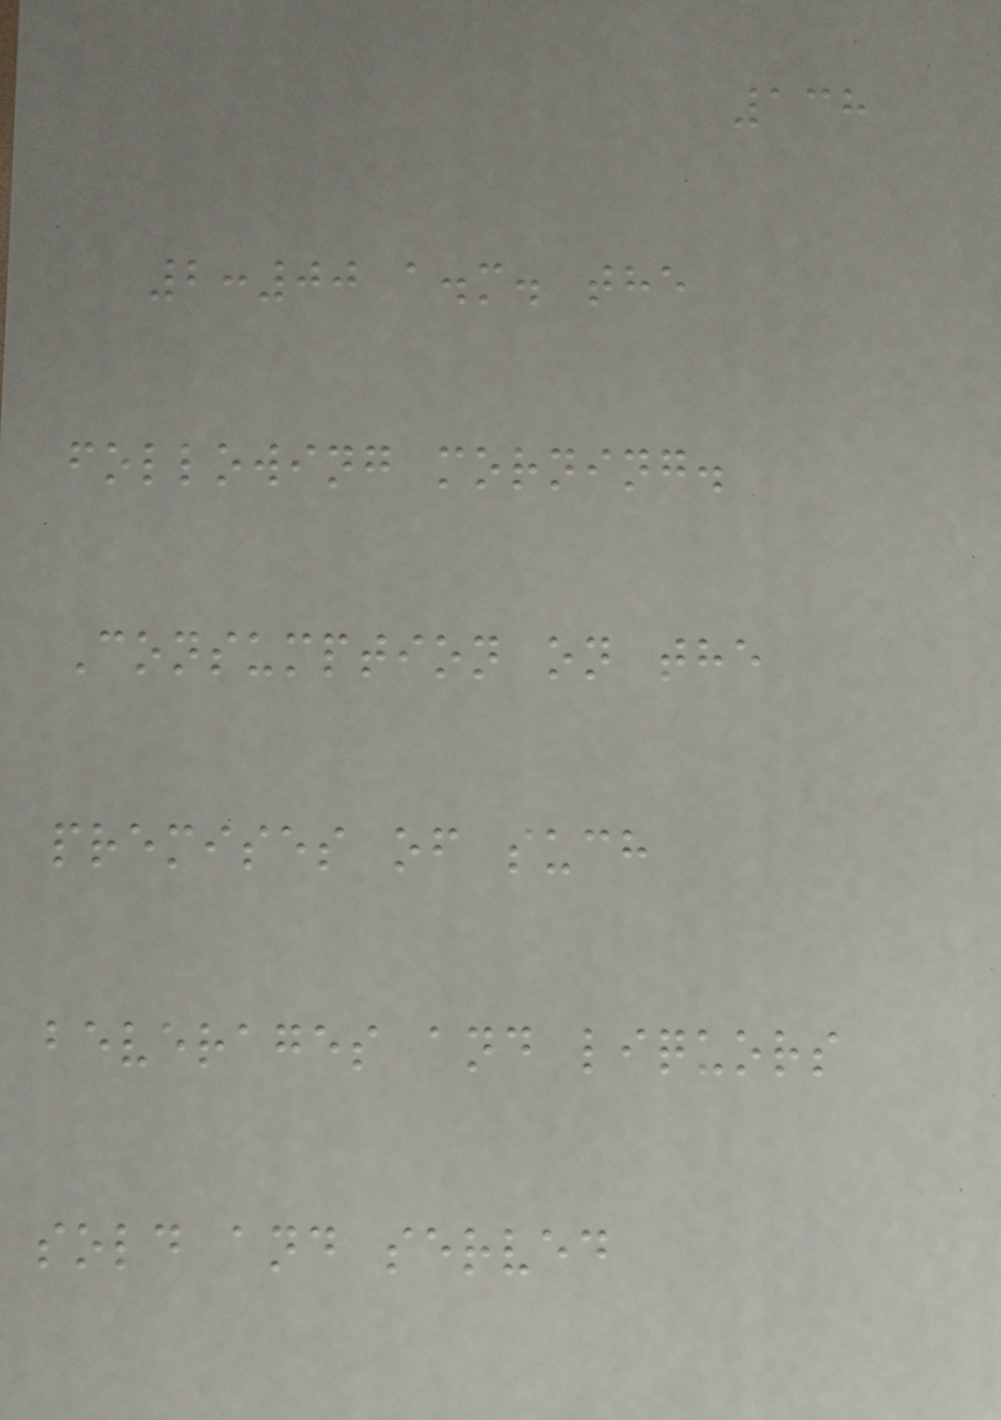138
2:00 a.m. the
following morning.
Consumption on the
premises of such
beverages and liquors
sold and served
